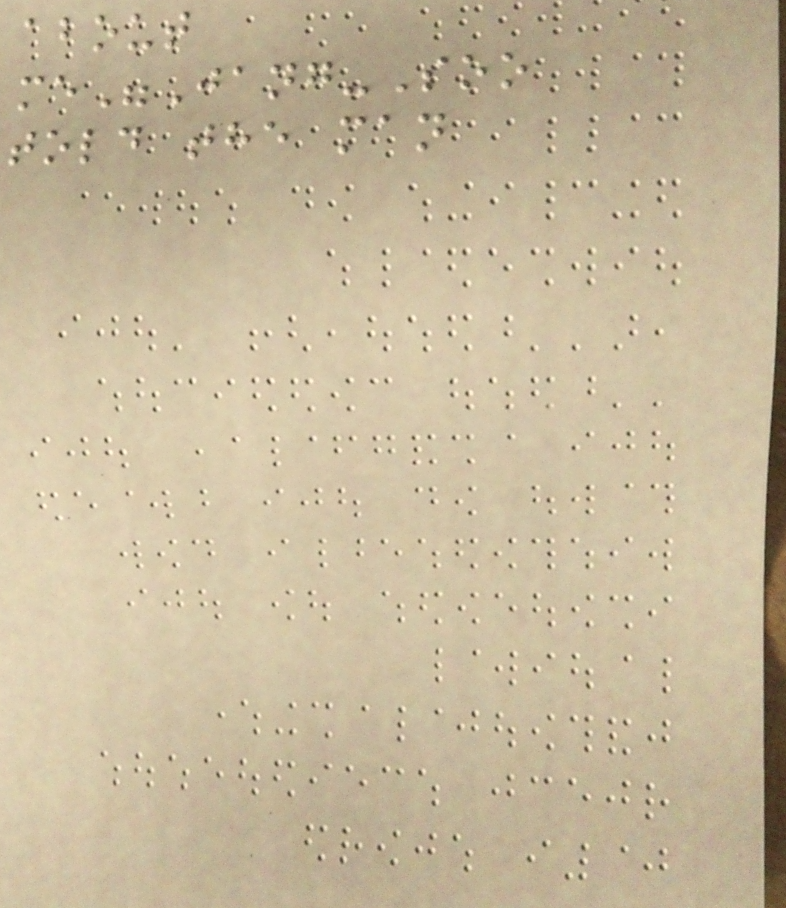about
me"Jang-Soo
told the man
